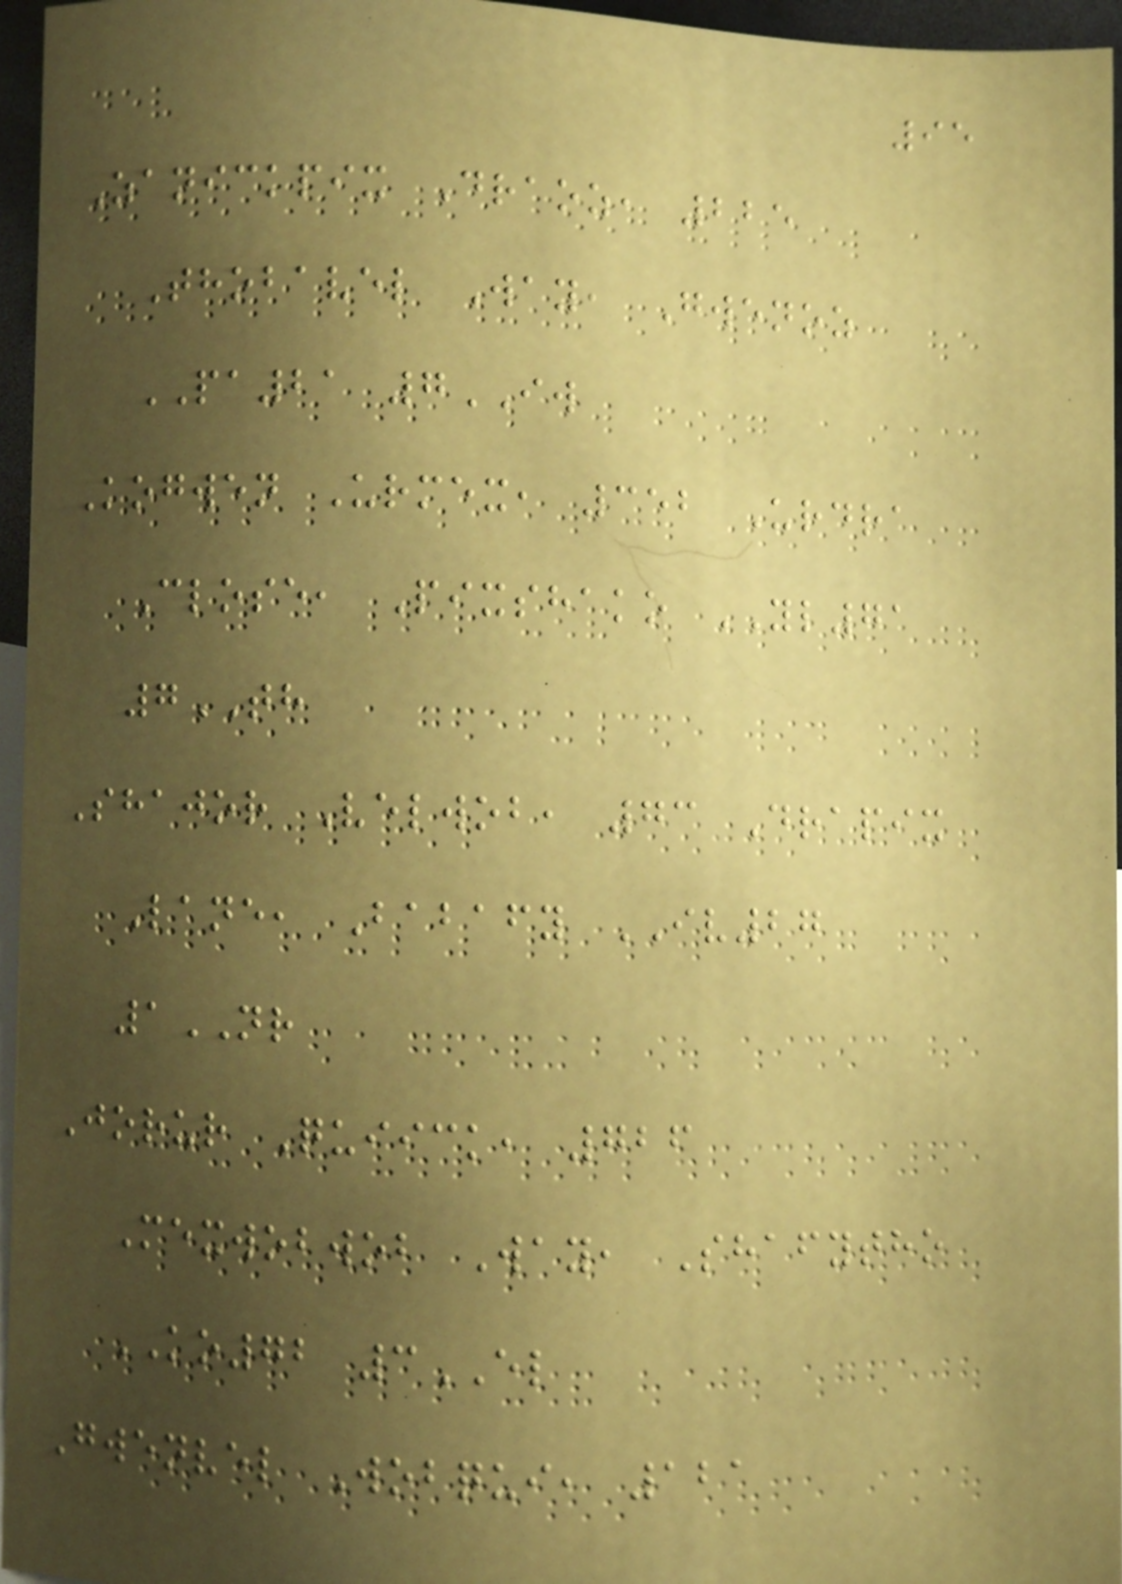95
Zanickpix Draoz, 225
Thobavel Way, Gwenoz
PA21 7IW
Kogwen Urmex, 352 Urdra
Close, Pixshako YL71
7TH
Shajor Velwob, 73 Drapix
Lane, Babafy IV27
1NR
Jorur Quiick, 726
Mexwobwob Way, Shafytho
KO72 3EL
Gwenvel Wobqui, 121
